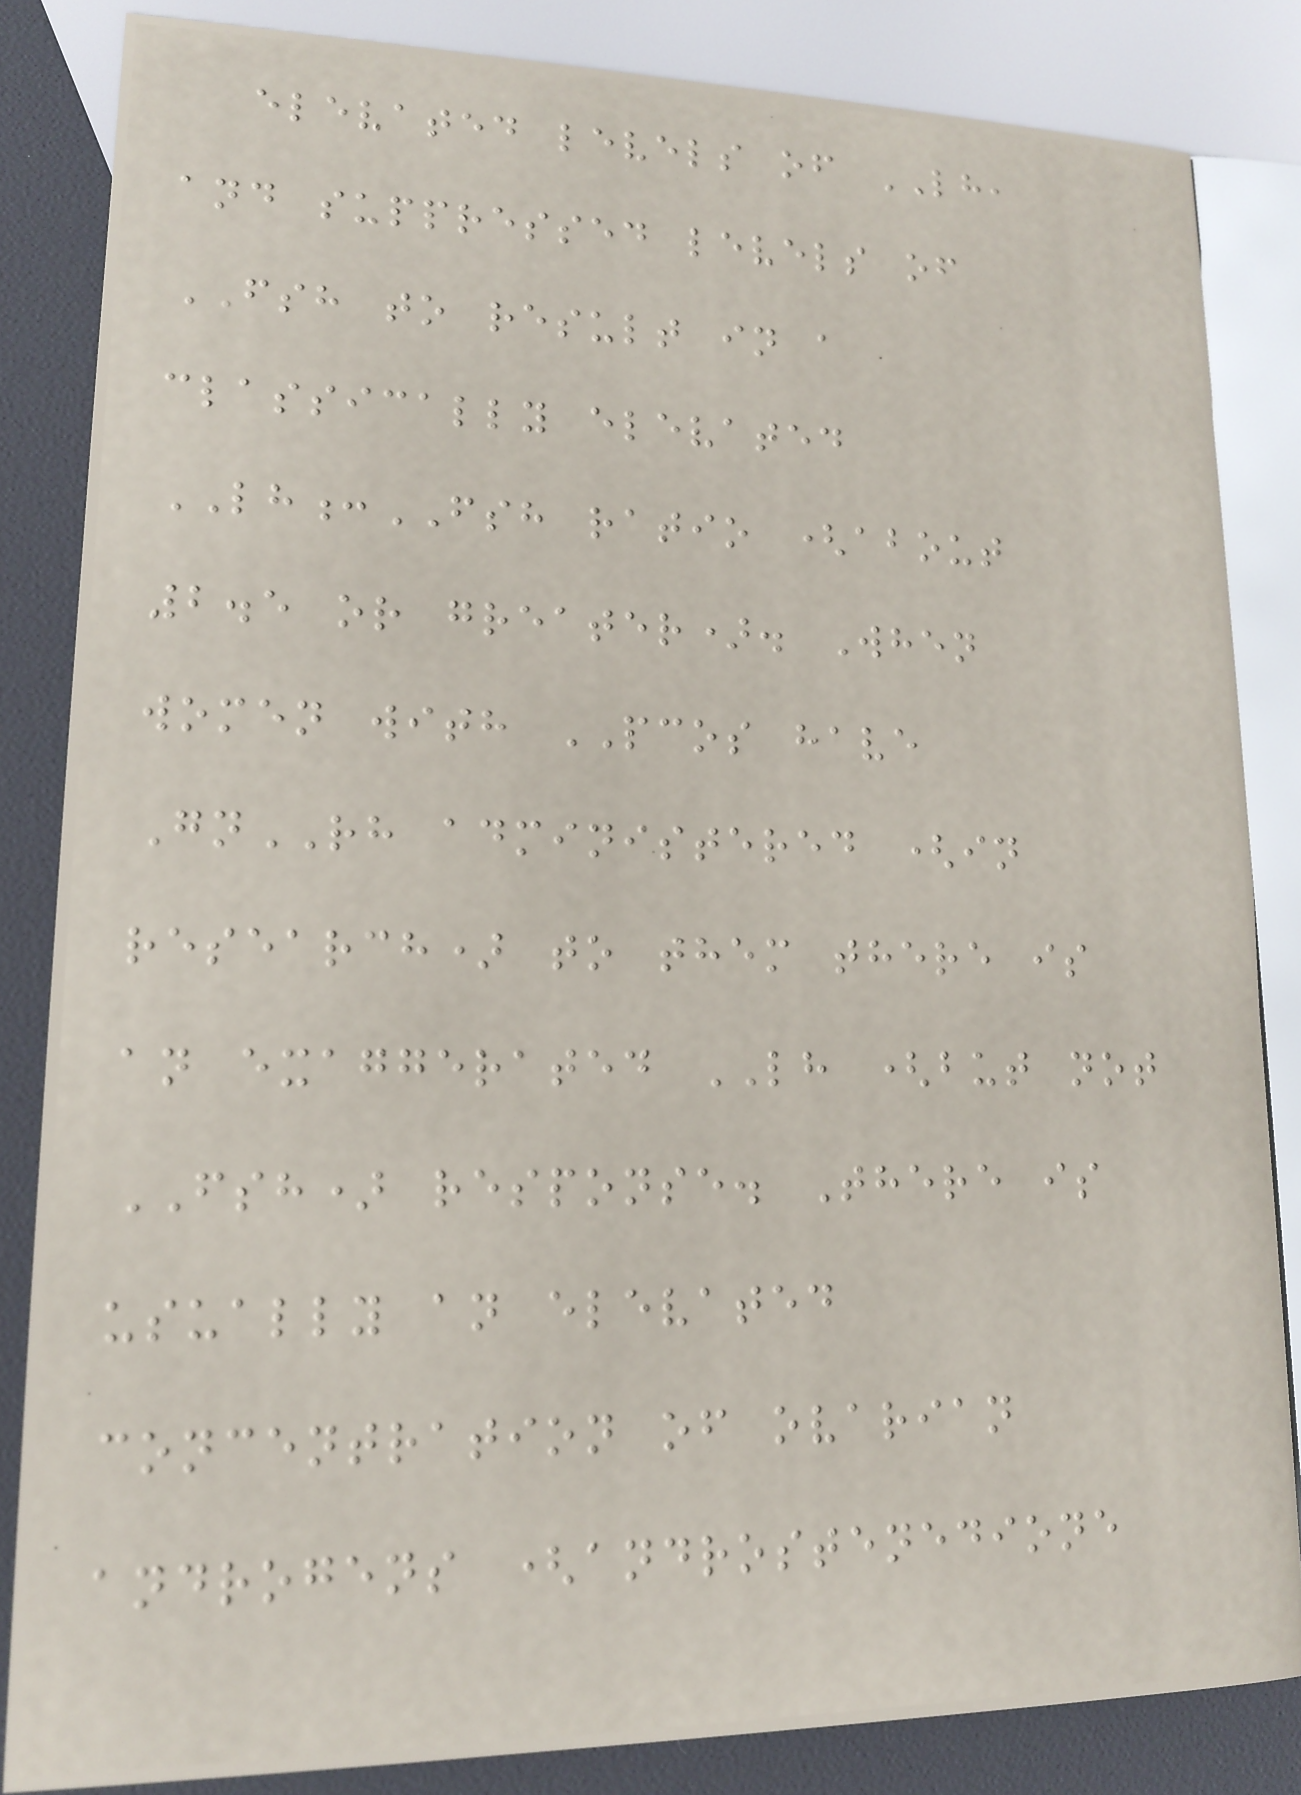elevated levels of LH,
and suppressed levels of
FSH to result in a
classically elevated
LH:FSH ratio (about
2.5 or greater). When
women with PCOS have
GnRH administered (in
research) to them there is
an exaggerated LH (but not
FSH) response. There is
usually an elevated
concentration of ovarian
androgens (androstenedione
